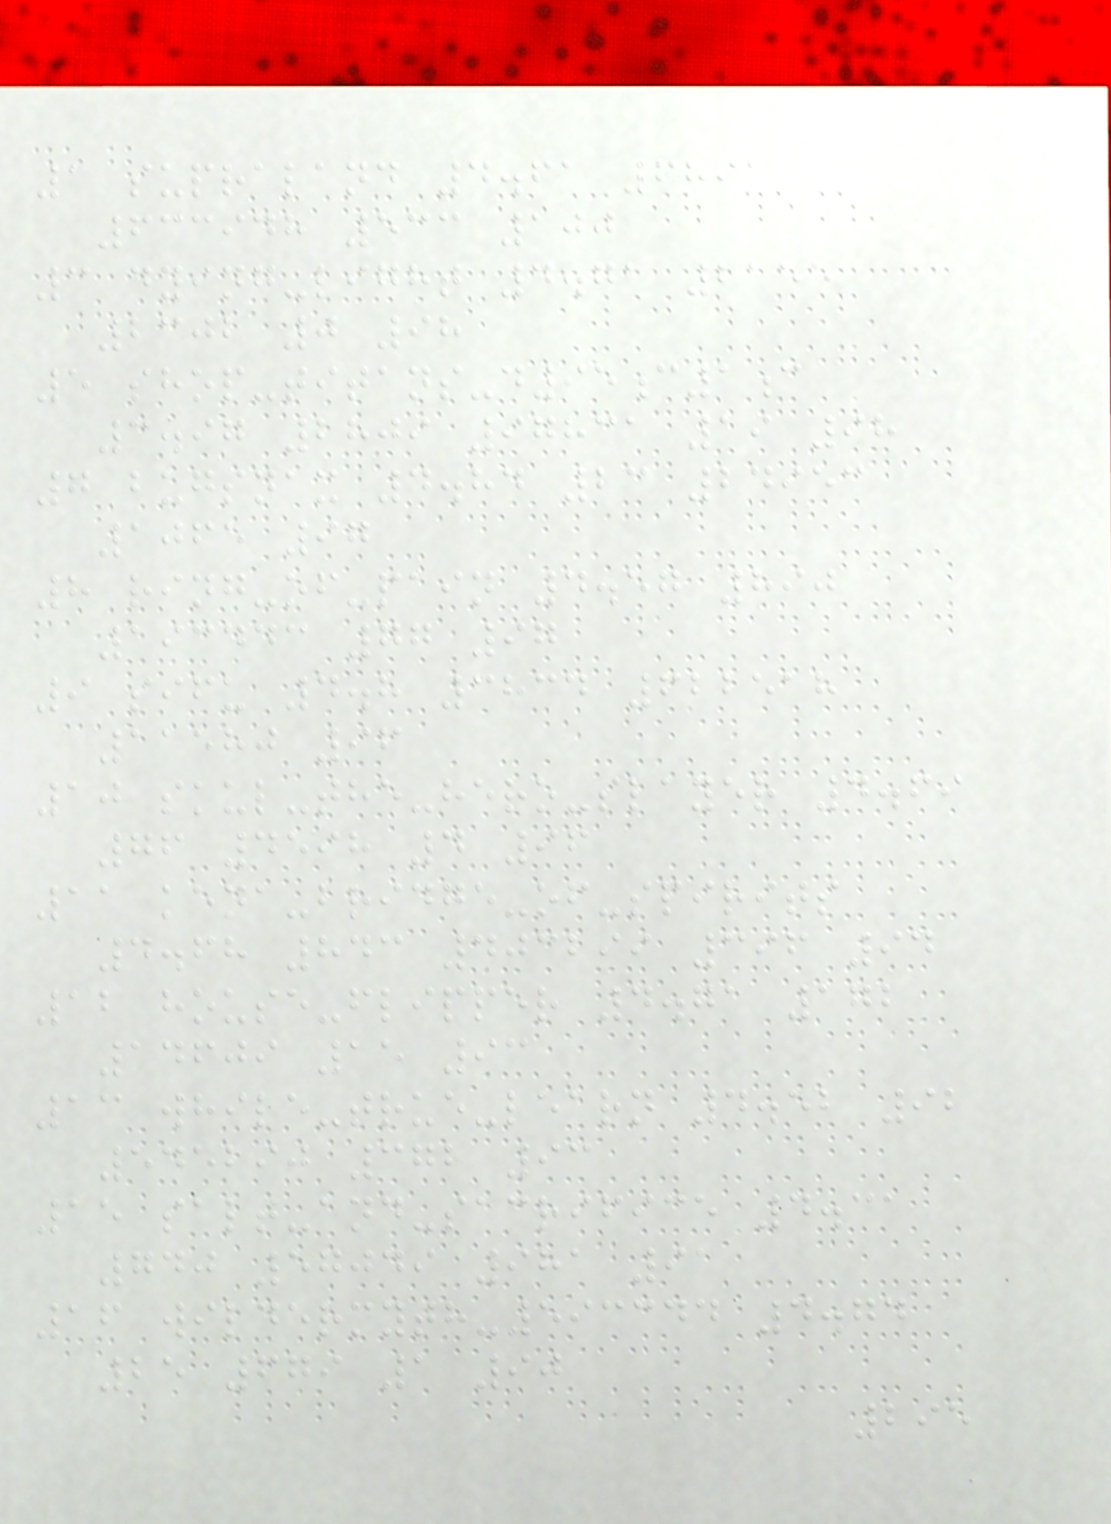1 supraland 4.61 6891
633948 533 100
3 dying-light 4.71 2155
2302 0 98
5 shop-titans-d95c1c
3.97 2809 97831 19 98
7 bugsnax 4.84 23 24953
1065 97
8 ring-of-pain 4.57 890
193443 77 97
9 sifu 4.8 3834 622518
11580 96
10 skul-the-hero-slayer 4.69
76 4598 4 96
11 kena-bridge-of-spirits
4.68 843 403299 396 94
12 house-flipper 4.71 172
14609 15 93
13 while-true-learn 4.52 92
545290 372 93
15 salt-and-sacrifice 4.31
740 57049 981 91
16 wildermyth-593344 4.74
25 679 1 90
295
